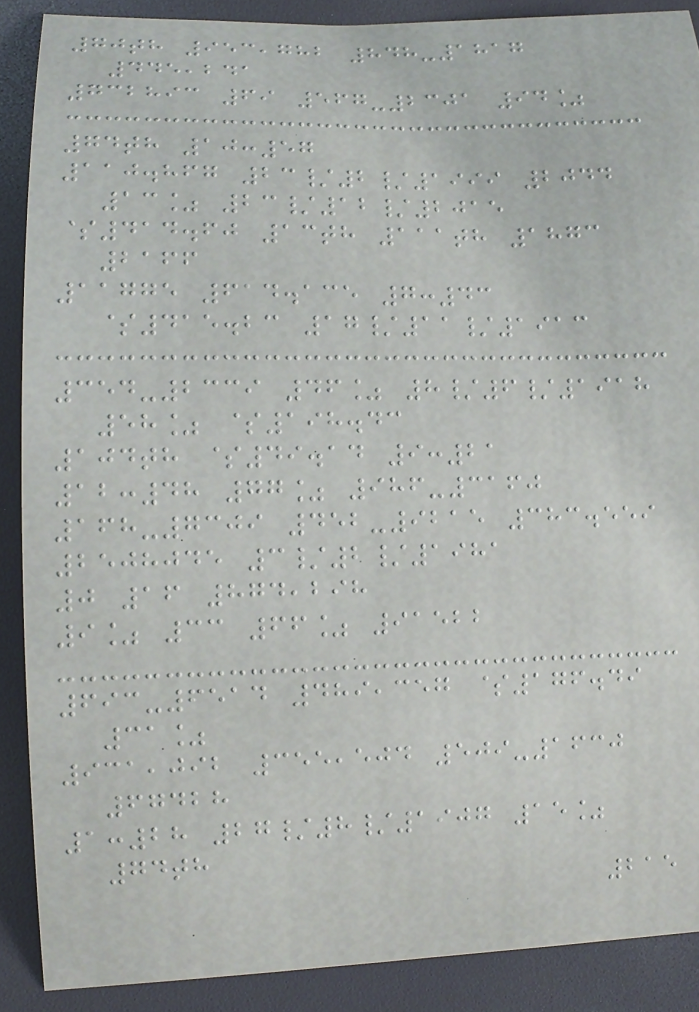70th 953,782 848-1817
445,241
732893 69 567-2301 94%
74th 10:57
110.867 23/2/1999 2044
13% 23/12/2015
$414.60 13th 111th 1873
2166
11775 614.135 7:43
$415.23 17/11/1913
354-2339 46% 8/6/1918
58% $198.43
104th $49.14 9:21
12:48 77% 986-3160
168-7309 452-9215 383.559
2508045 3/2/1981
0 16 874,298
9% 33 66% 91522
693-6514 489,357 $176.49
31%
931,092 355,504 509-1630
67428
1:28 27/8/1907 15%
74th
215
